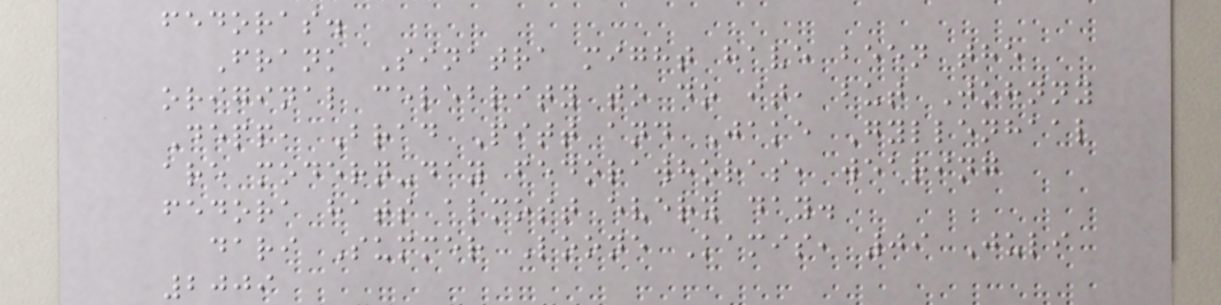fedoras.
Frank Sinatra might have been the
original celebrity to do it, but Johnny
Depp, Brad Pitt and Jake Gyllenhaal
are modern-day fedorawhoras, wearing
fedora hats almost every day.
dari Summer Loone Kamis, 09 Juli
2009
